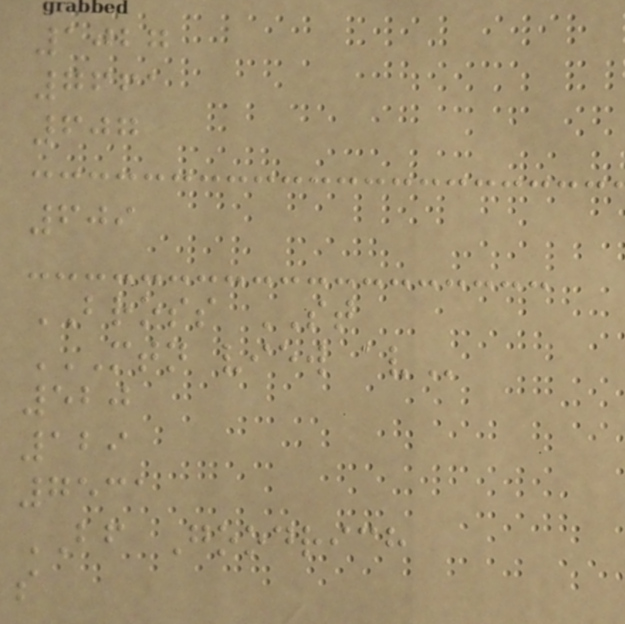1027
7661
607
609
BROSS ST
MTN VIEW AV
520
129
7531
BF Goodrich
s
